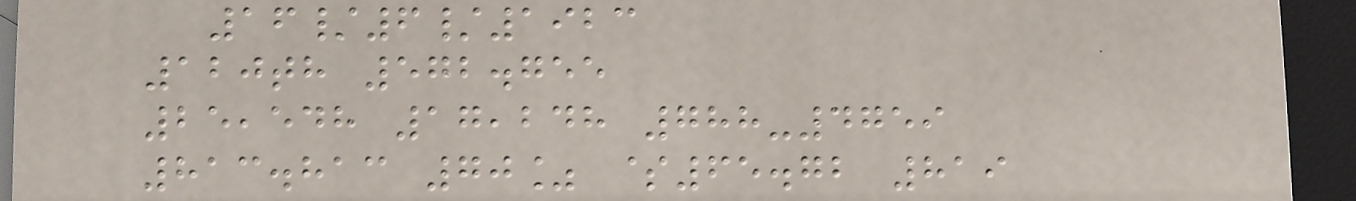16/6/1923
120th 572.755
25,548 17,248 788-4759
813.813 70% $65.72 819
